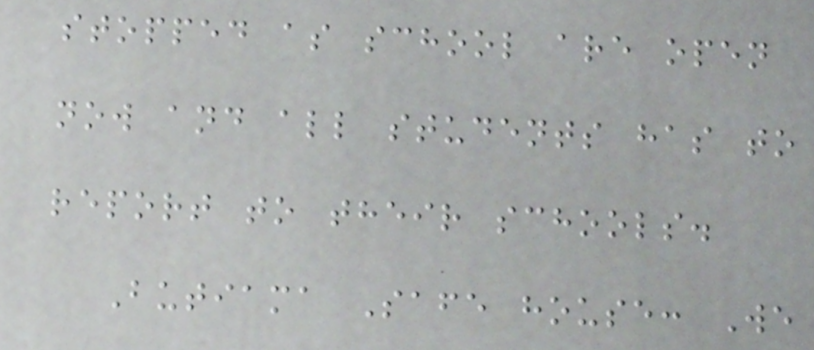stopped as school are open
now and all students has to
report to their schools.
Butiama Safe house: We
